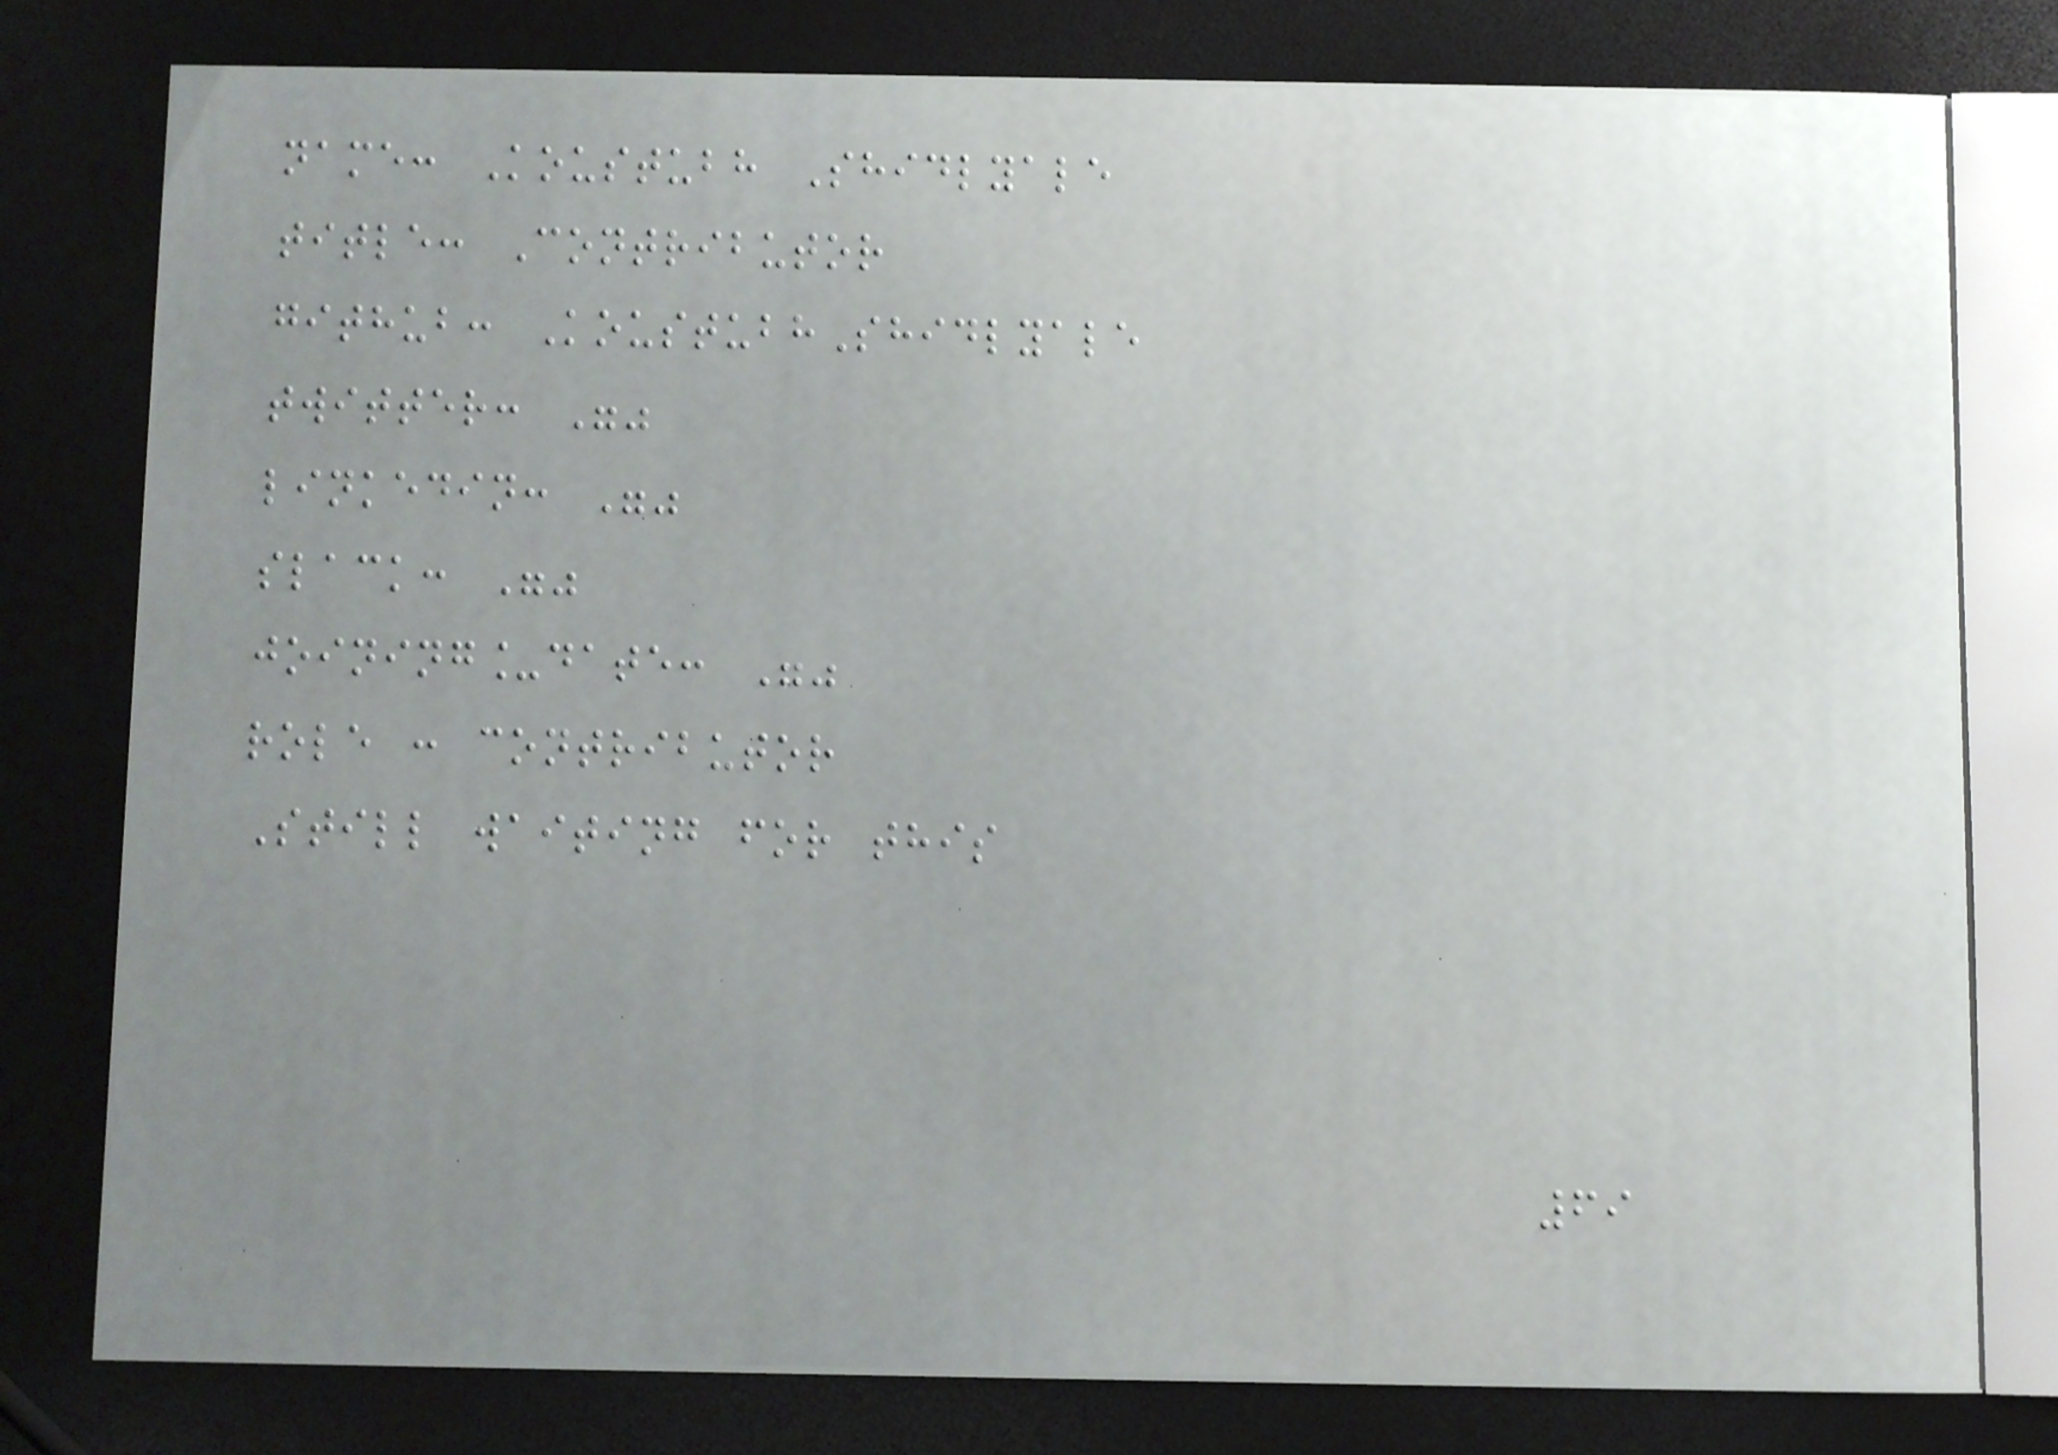name: Koustubh Shidlyale
title: Contributor
github: KoustubhShidlyale
twitter: ""
linkedin: ""
slack: ""
joining_date: ""
role : contributor
Still waiting for this
69
